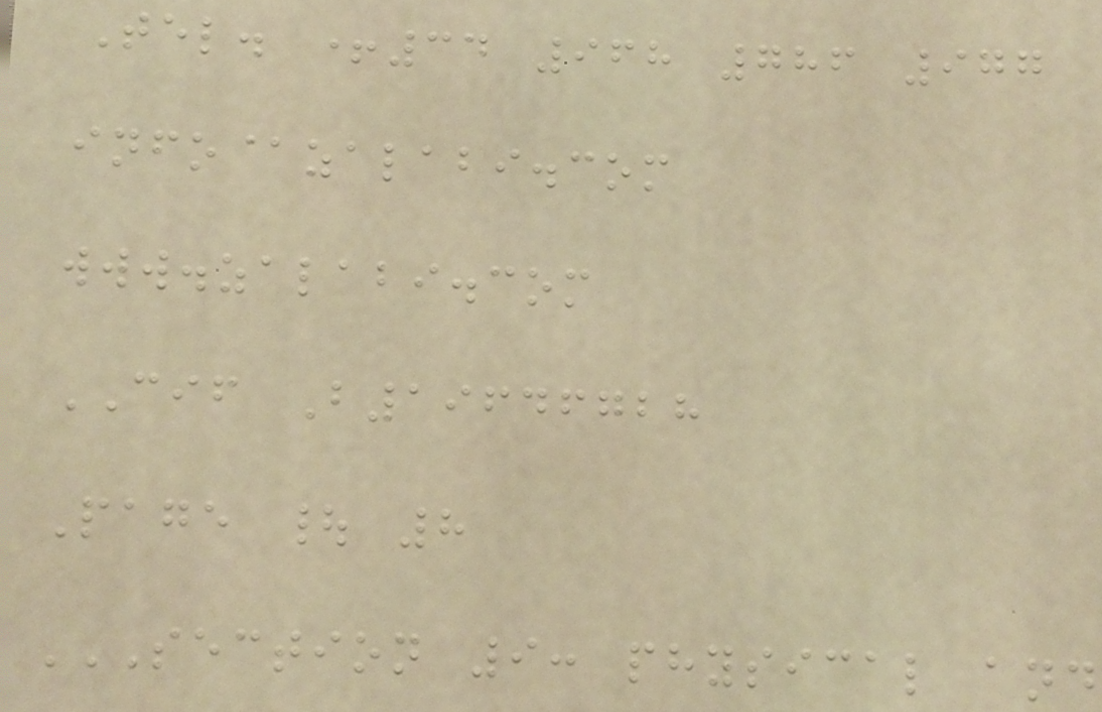Tel. +34 968 786 977
info@zalabi.com
www.zalabi.com
CIF B19646728
Page | 8
SECTION 9: PHYSICAL AND
